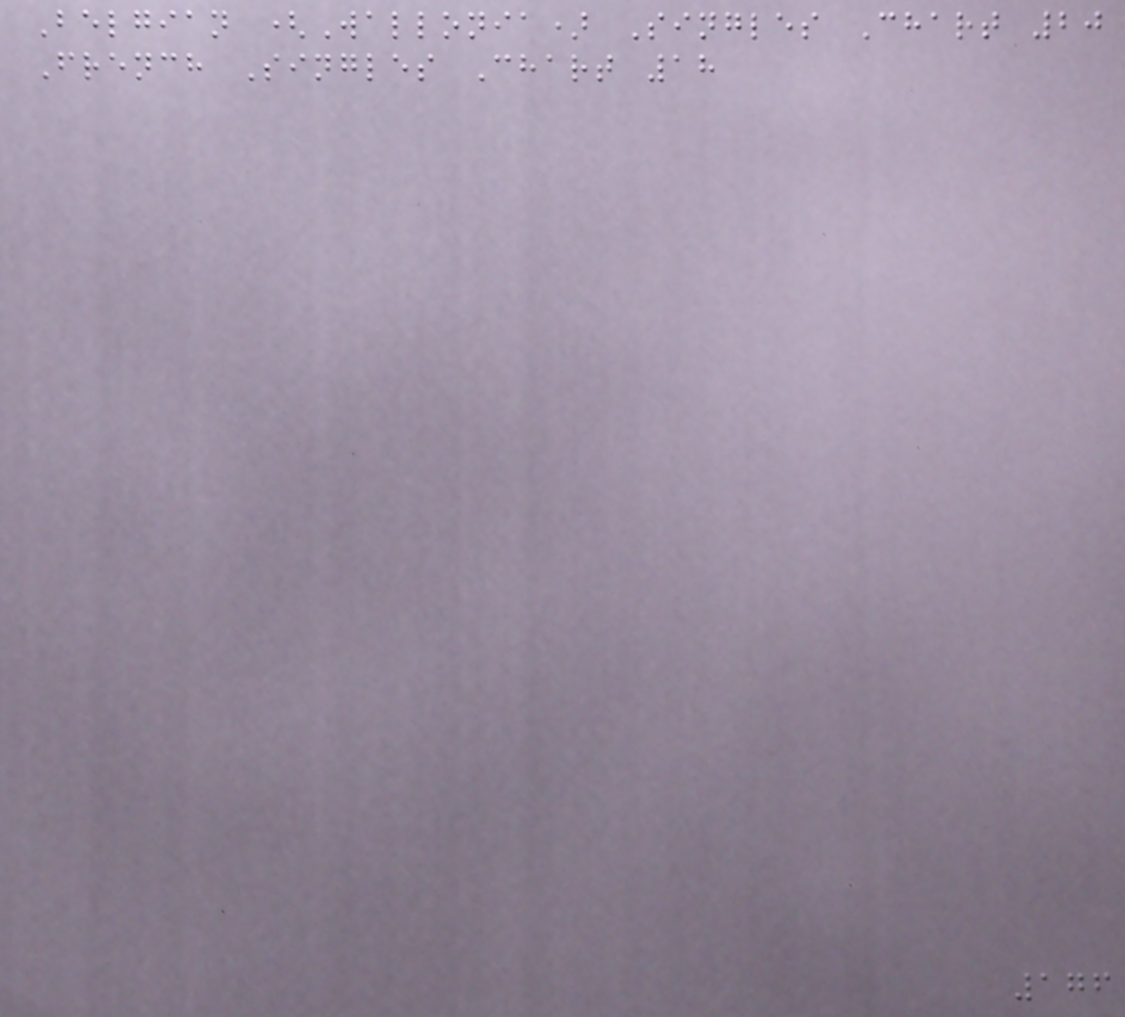Belgian (Wallonia) Singles Chart 20
French Singles Chart 18
176
